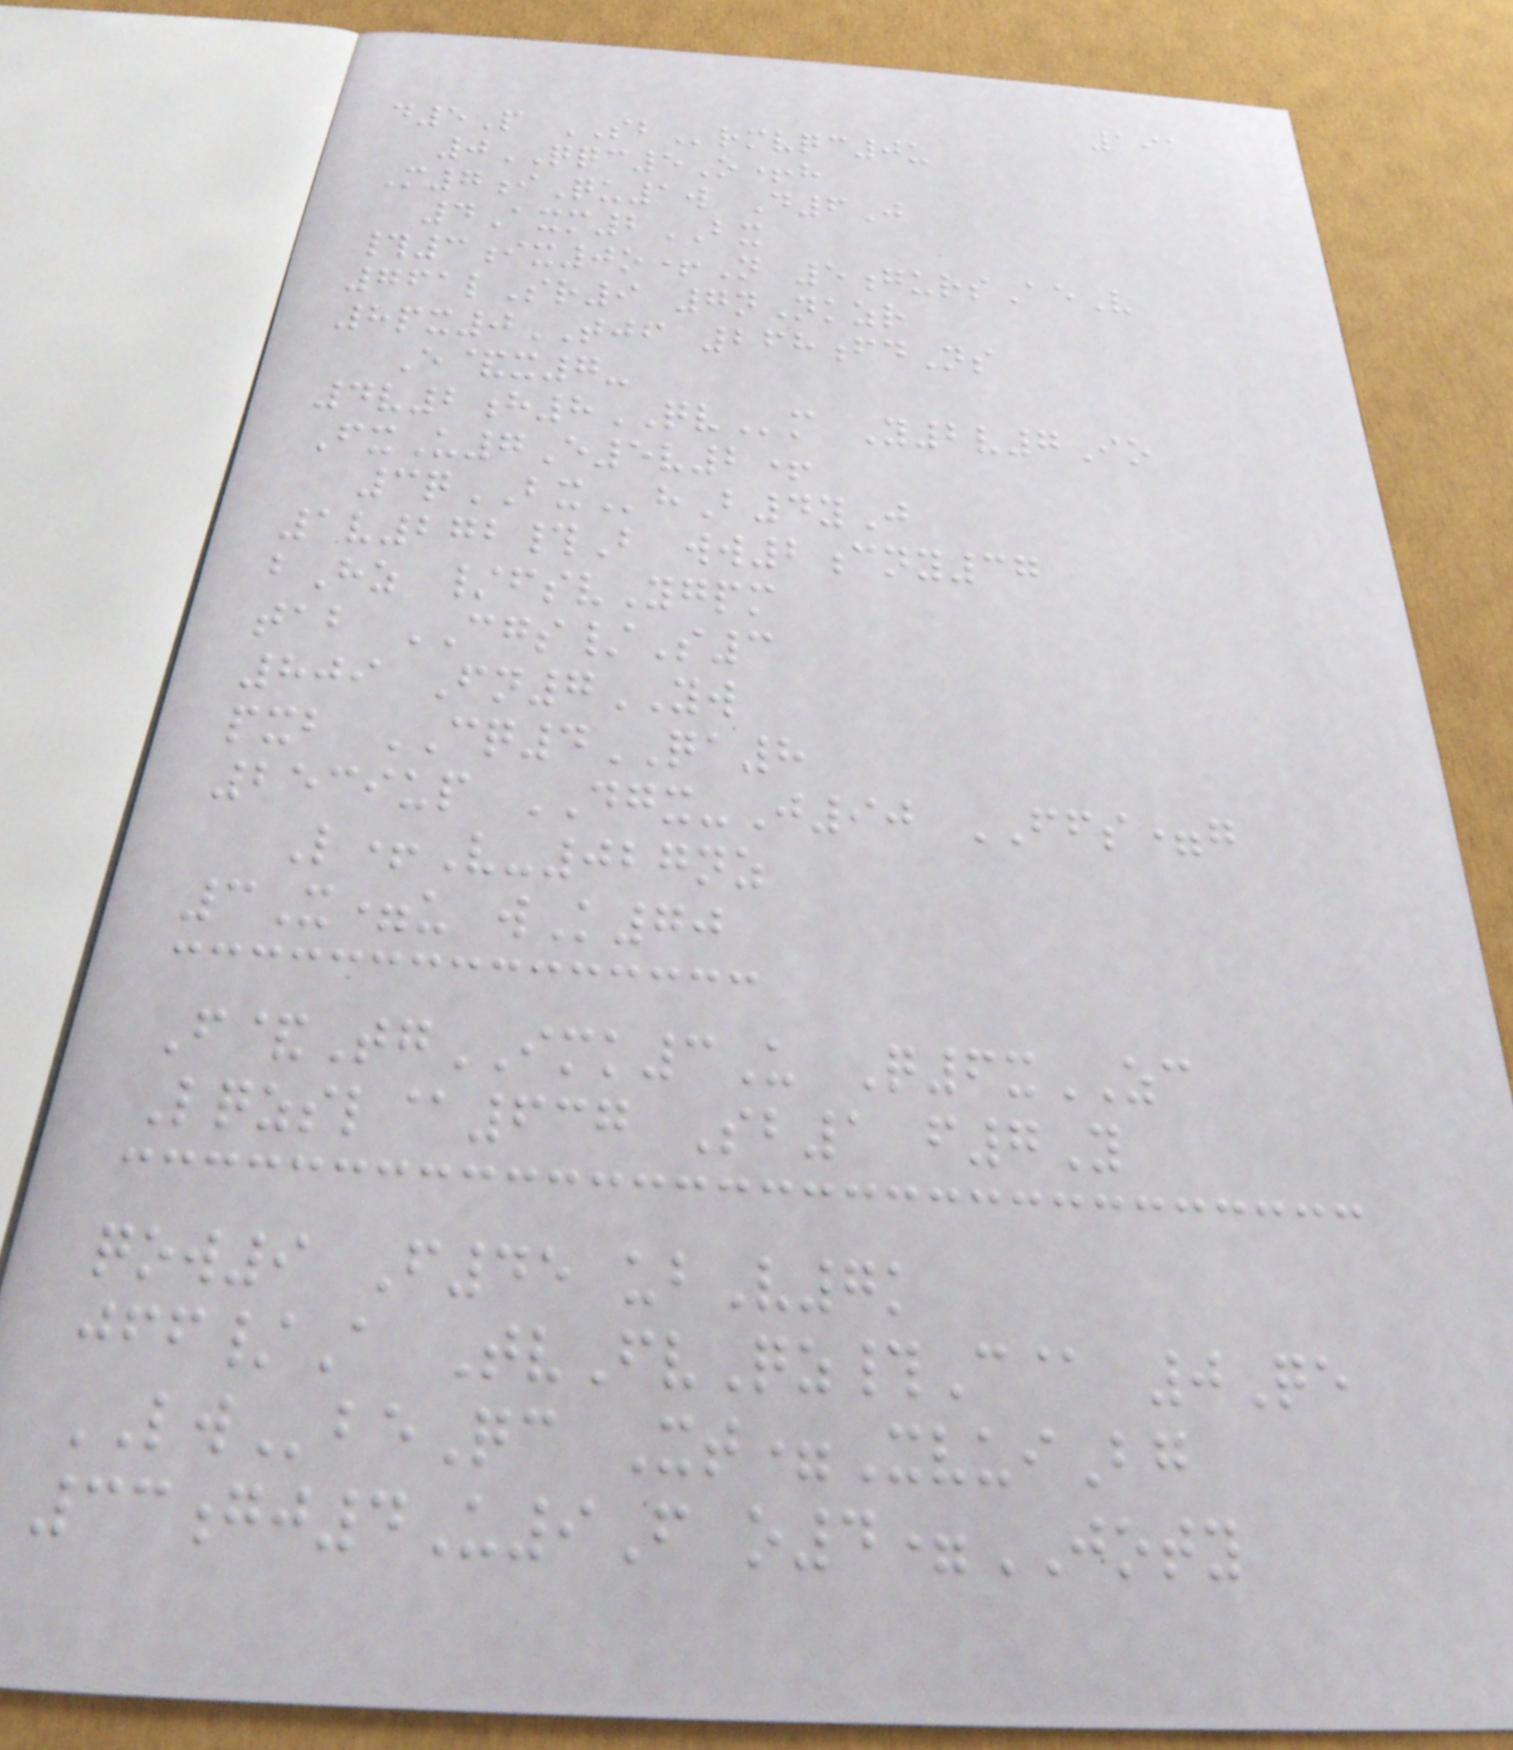191
d5P SBrmvqc0u
0QQC5O+h
M7iQu1w D6J
4Axm2BX
#3ix0o+N 5gursAeV
761lSr9 7nNkzr
8px0TJF 268fdNs
E&x7-
4v2h8QVm Y2v7Io
FxU7E5v2+
3qBXhB4yJ
1v272#B ww2cny37
bHz /fsvYgpm
tab CGS/S3
809 Fn7YW
pxb CQ4QA8
2539up DGX-J90 FFS=g
L+V-027nz
3X=u wK70
F&TgIMK3U Q6xZC
Lqzsl@637 Sb1 f7Y
qow9 F45 ubV7k
jff/A TvFvQz#C@ 0Qe
LWbeQc Xt=XvuiBg
33gj4U9F o4=JOTY
